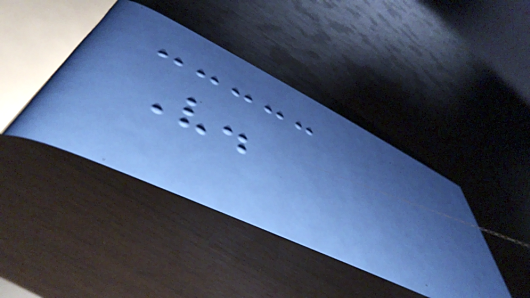V.
